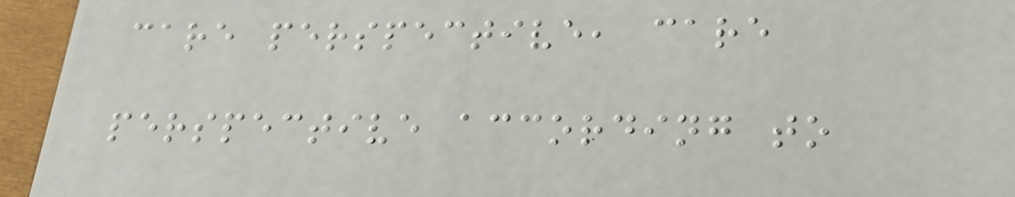care perspective, care
perspective according to
